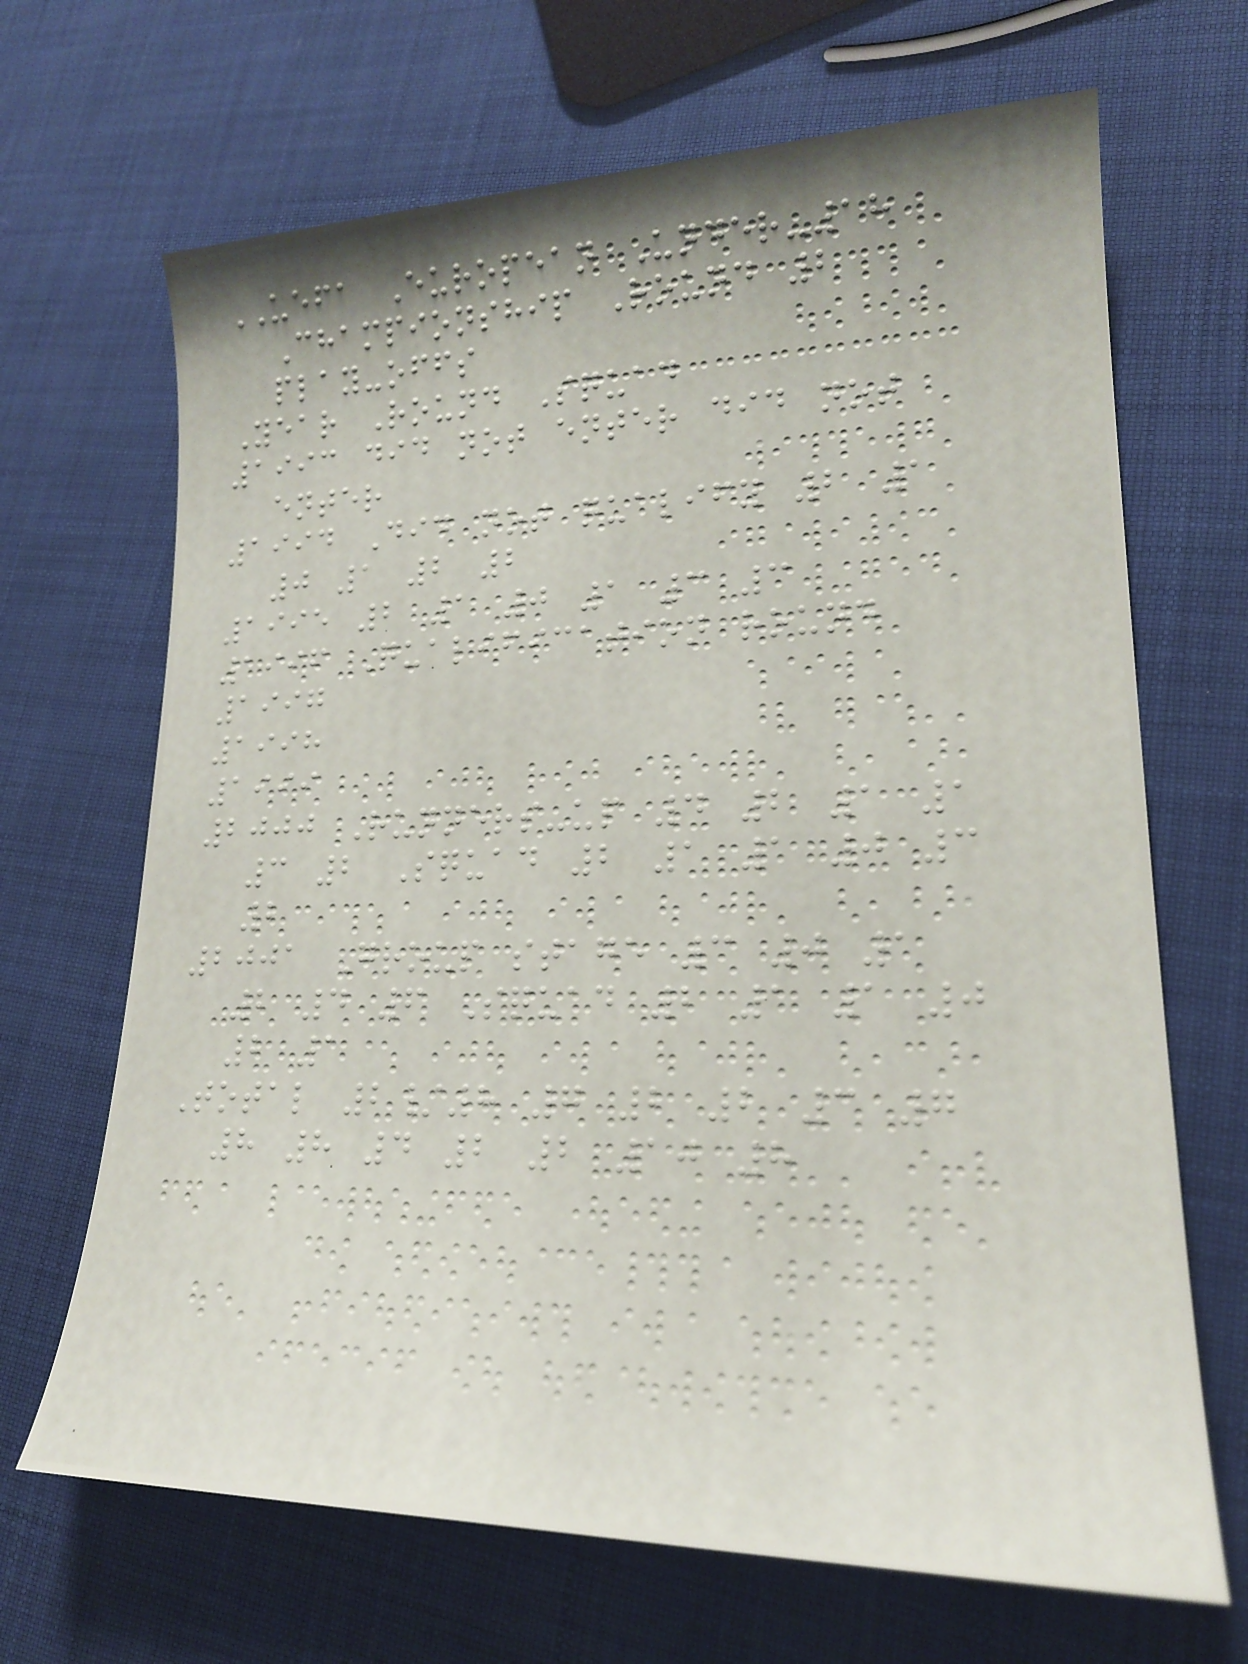UEFA European Under-18
Championship Round 2
play-offs
Year Round Squad
1993 did not enter did not
enter
1994 Did not qualify 2 1
0 1 2 2
1995 2 1 0 1 3 3
1996 Qualification round
1997
1998
1999
2000 Runners-up 4 2 1 1
3 2 Squad 2 1 1 0 3
2
2001 Group stage 3 0 1
2 4 6 Squad 2 1 1 0
2 1
Total 2/8 7 2 2 3 7
8 8 4 2 2 10 8
